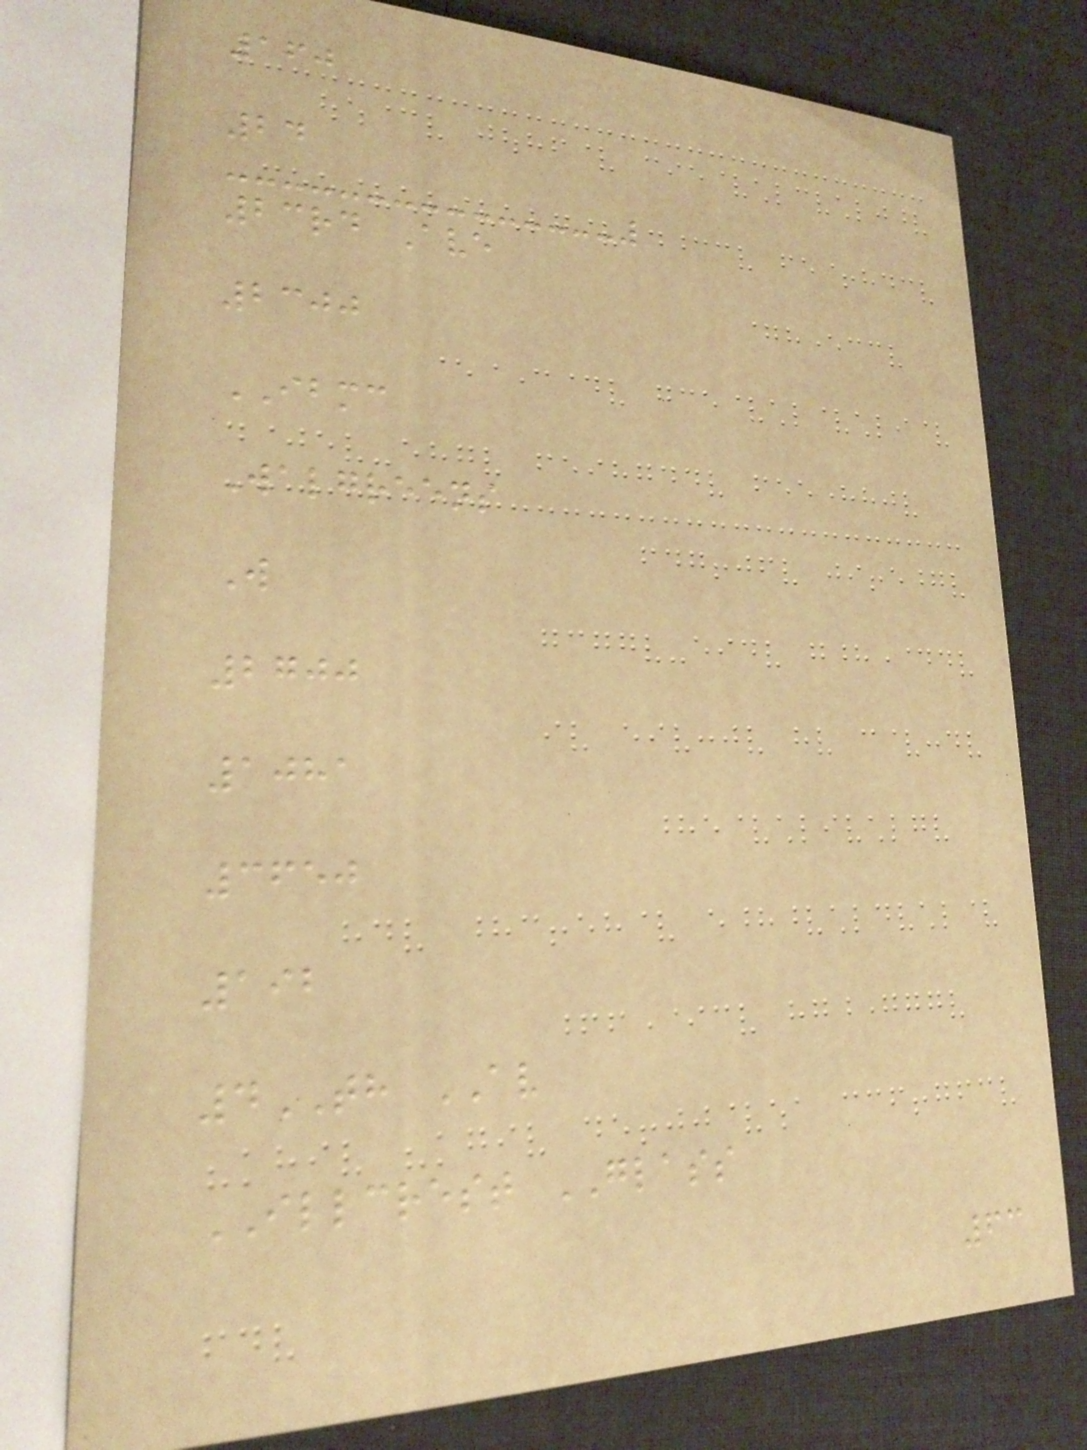160
24
23rd Ave
2300
IBMC
Walgreens
W
2700
1081
3650
192
4TH AV
ILLCREST GLASS
63
